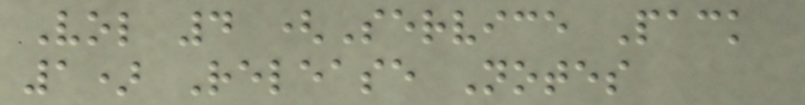Vol 4 (Service Pack
1) Release Notes
